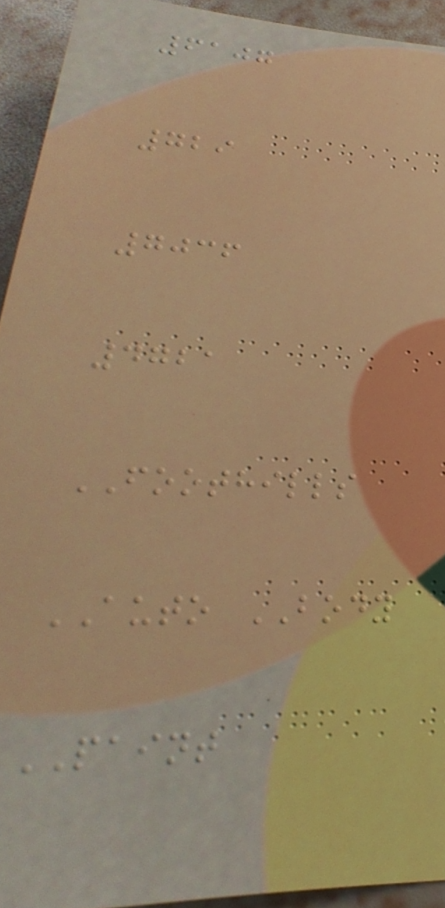6107
729
7036
4721
FOOTHILLS
AUTO BODY
PAINT
